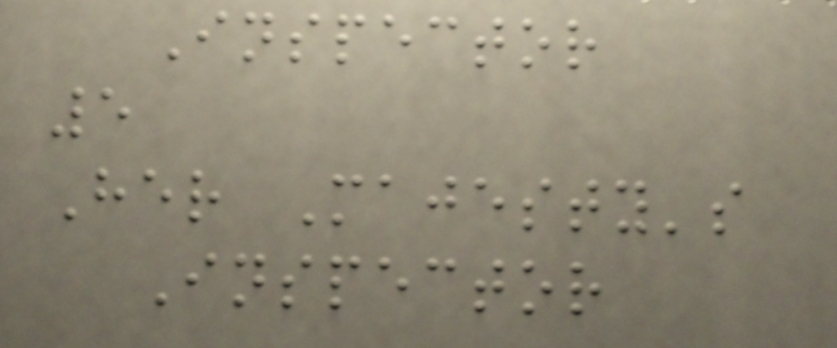Inspector
5
Her Majesty's
Inspector
